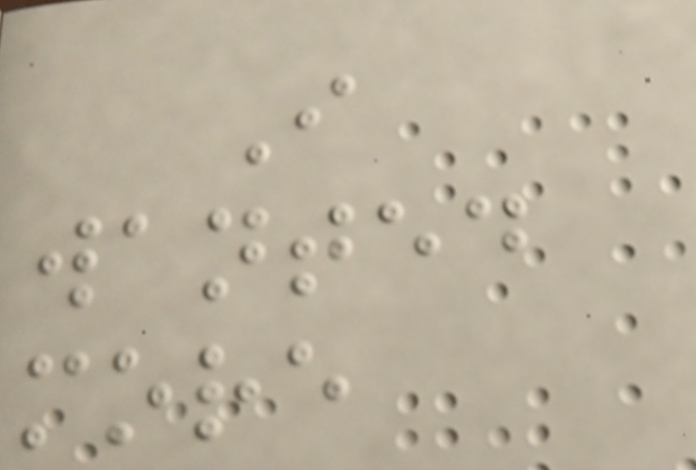I
wanted
more
